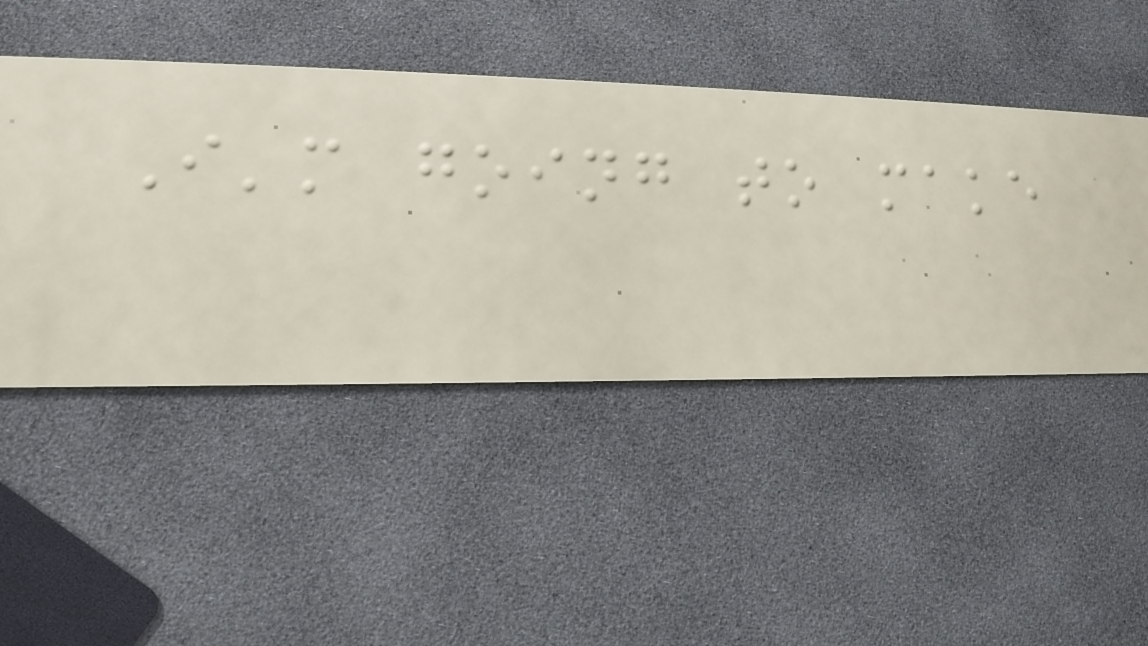I'm going to make
